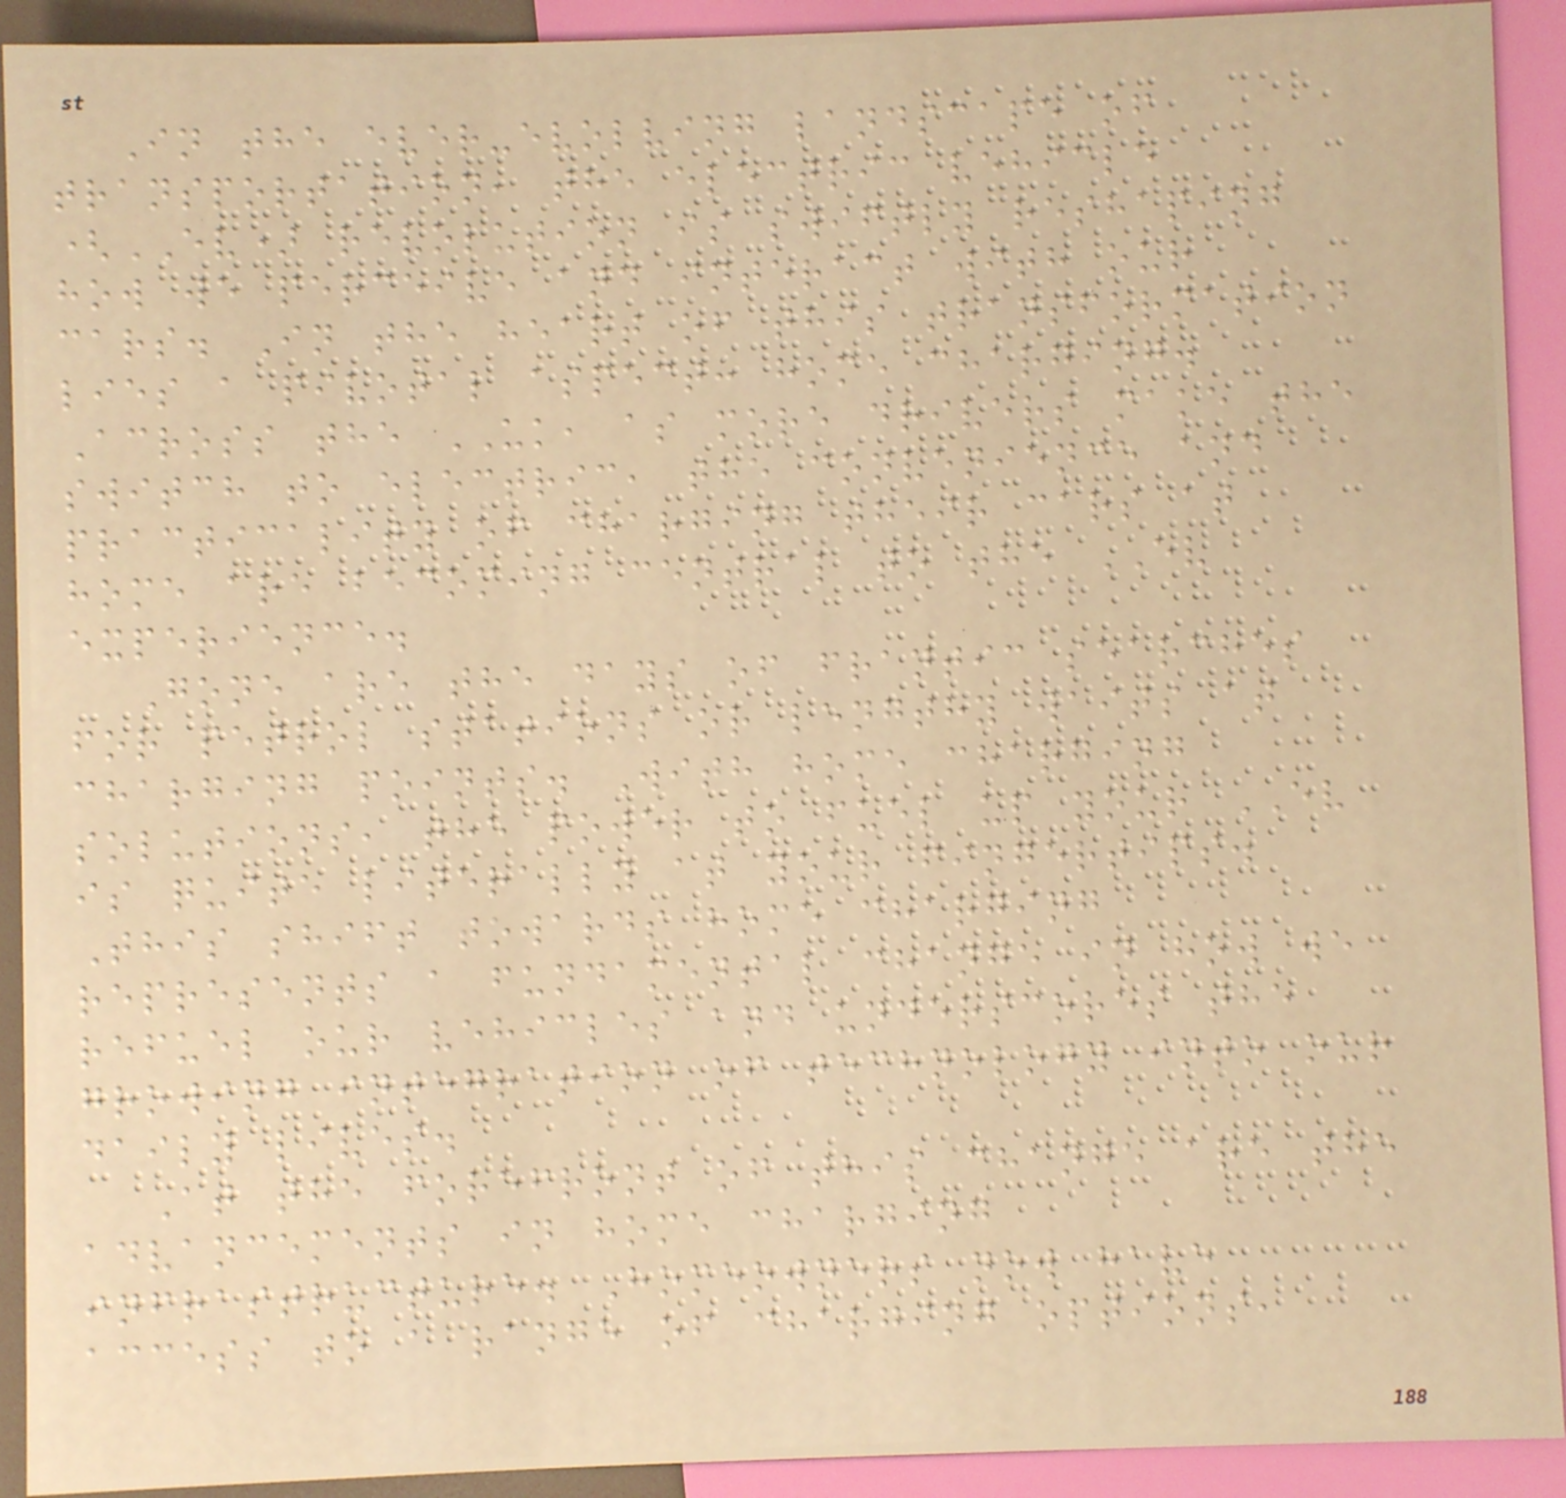In the ever-evolving landscape of
transportation, the electric vehicle
(EV) revolution is swiftly reshaping
how we perceive and interact with our
cars. In the heart of this transformation
lies a pivotal aspect: home charging.
Across the UK, as more drivers make the
switch to electric, the convenience and
practicality of charging their cars at
home are becoming central to the EV
experience.
Gone are the days of frantic searches
for petrol stations or lengthy waits at
charging points. With home charging
solutions, the power to fuel up your EV
is quite literally at your fingertips.
This shift towards home charging
represents a fundamental change in how we
refuel our vehicles and underscores the
growing integration of technology into our
daily lives.
At the forefront of this change are the
advancements in home charging
infrastructure. Homeowners now have
access to a range of charging options,
